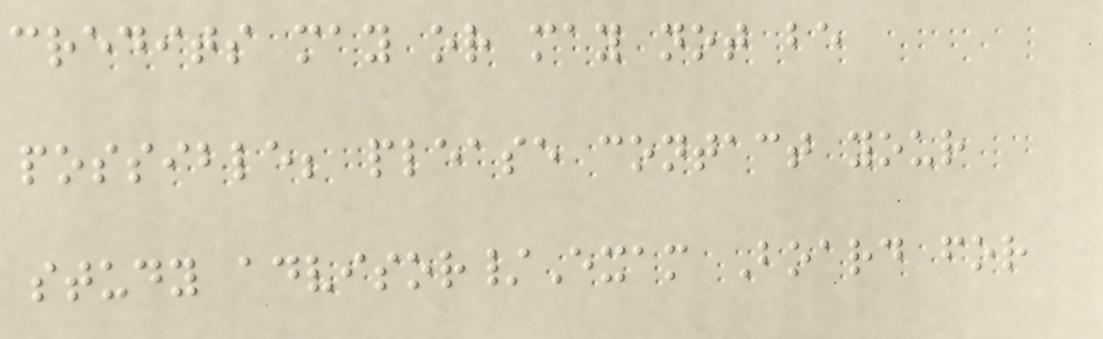credits may or may not be
possible; please contact your
study advisor/Exam Board for
